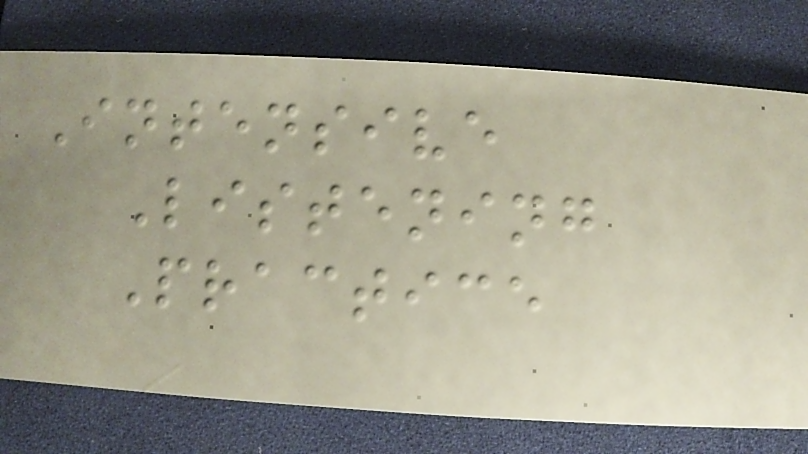Intensive
Listening
Practice
